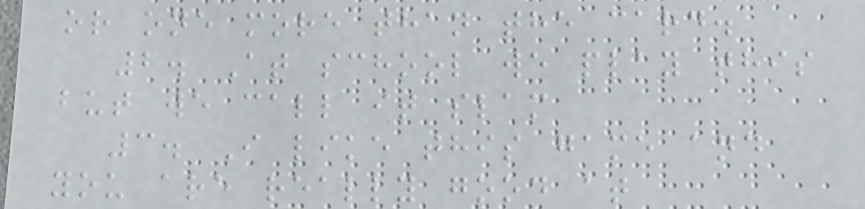or one more than the card.
2. At school we play this
but we call it slam
3. I like this game and
you are really good at
